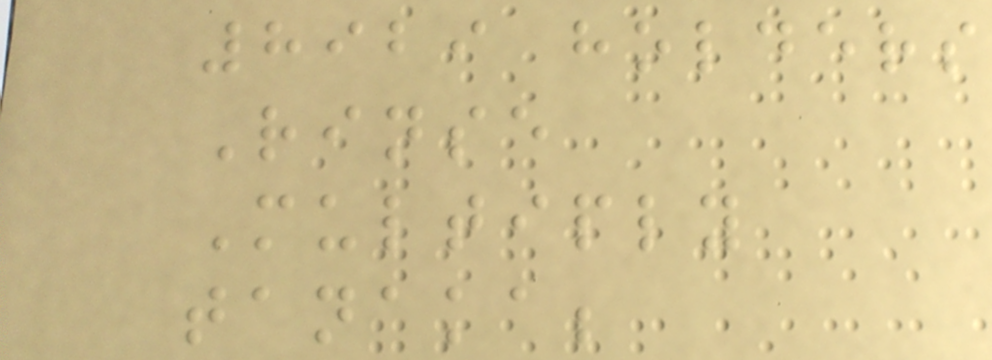8929 holders
Rinse
Multiply
tanaka;
